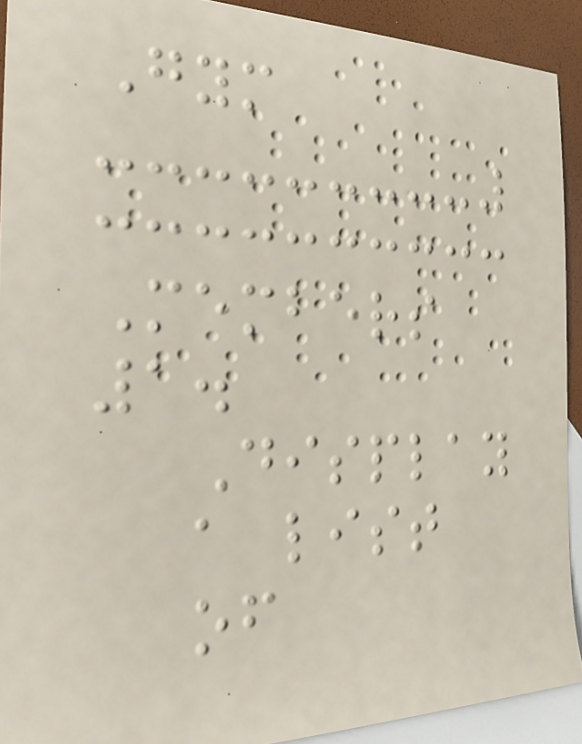Gym
Members
1.
Display
a list
of
